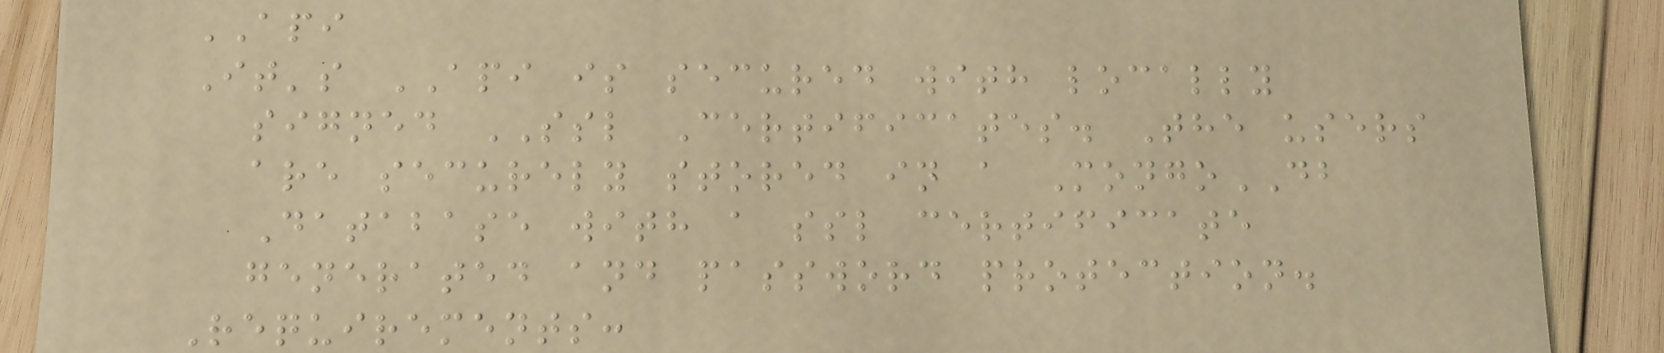API
It's API is secured with locally
signed SSL Certificates. The users
are securely stored in a MongoDB
Database with a ssl certificate
generated and password protection.
Requirements:
